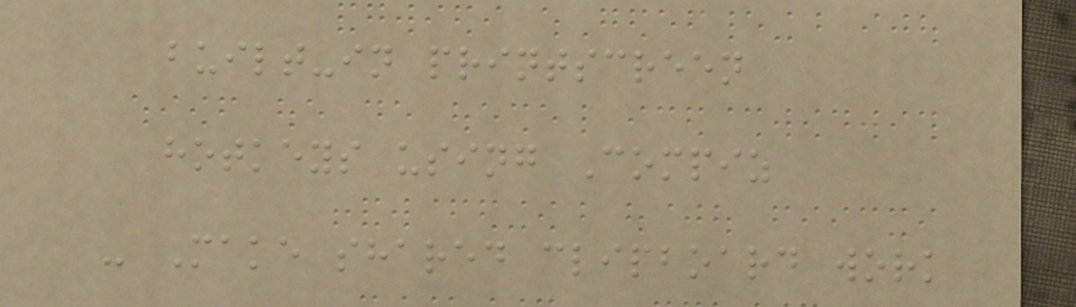built-in printscreen
hotkeys using Compiz
- Make shared clipboard work
